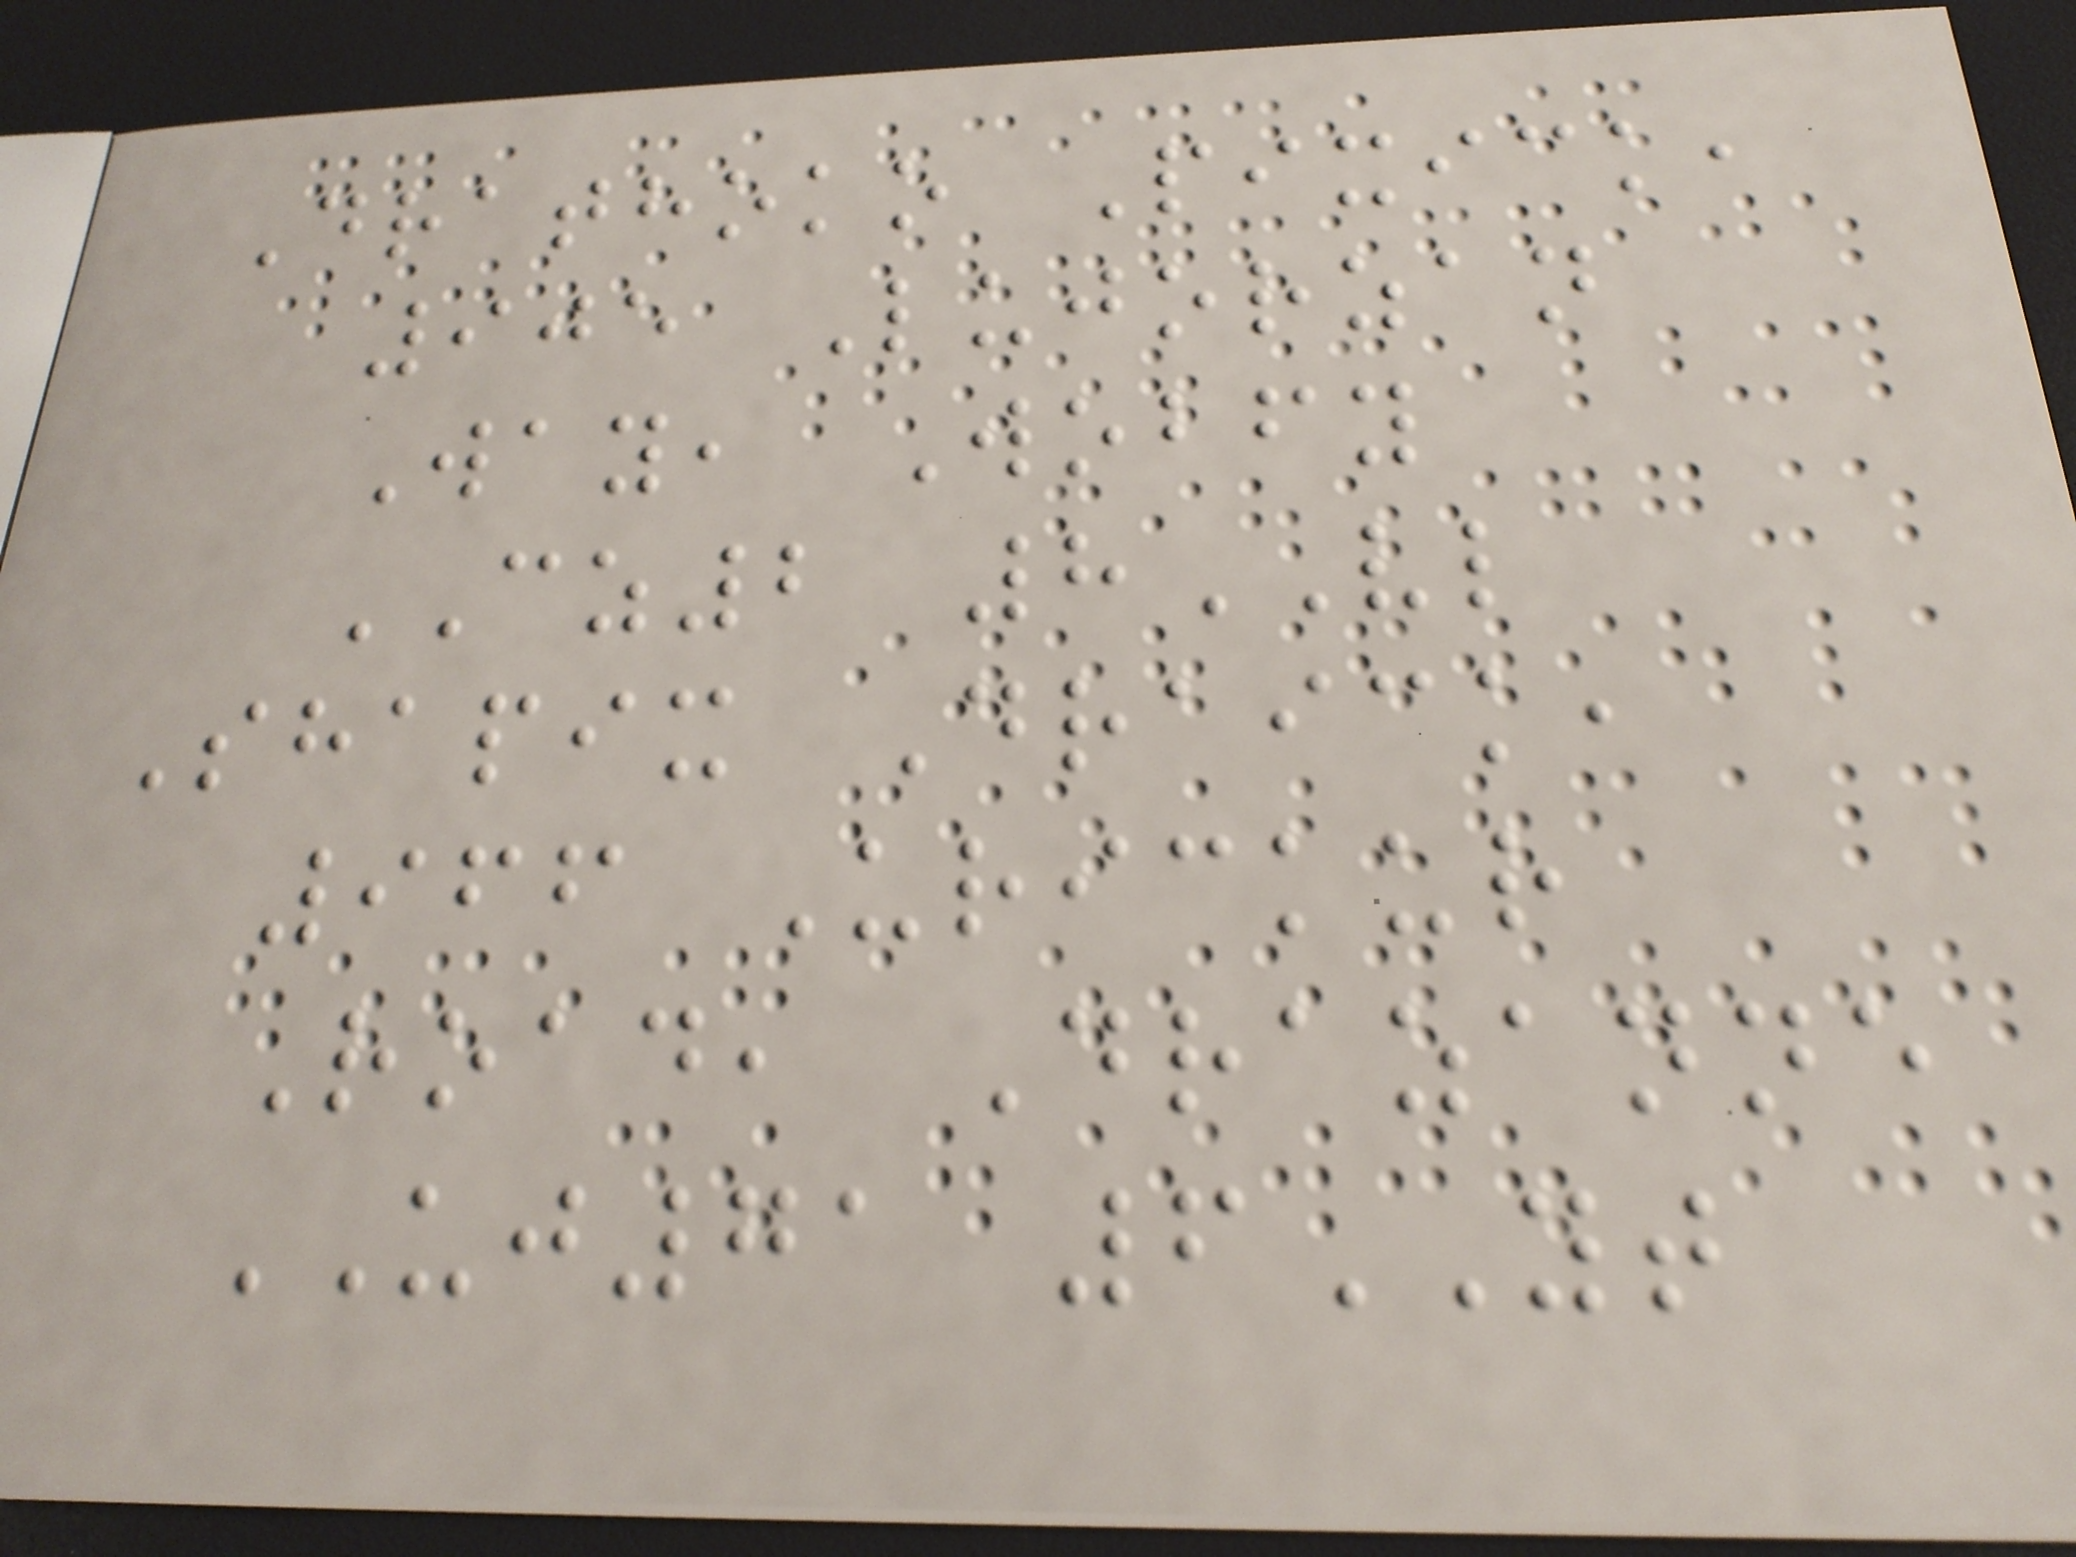Drathoko Pixick,
905 Lujorzan
Way, Wobfy
CZ2 8VL
Shapix Draick,
966 Urickur
Road, Drazanne
UJ71 6YT
